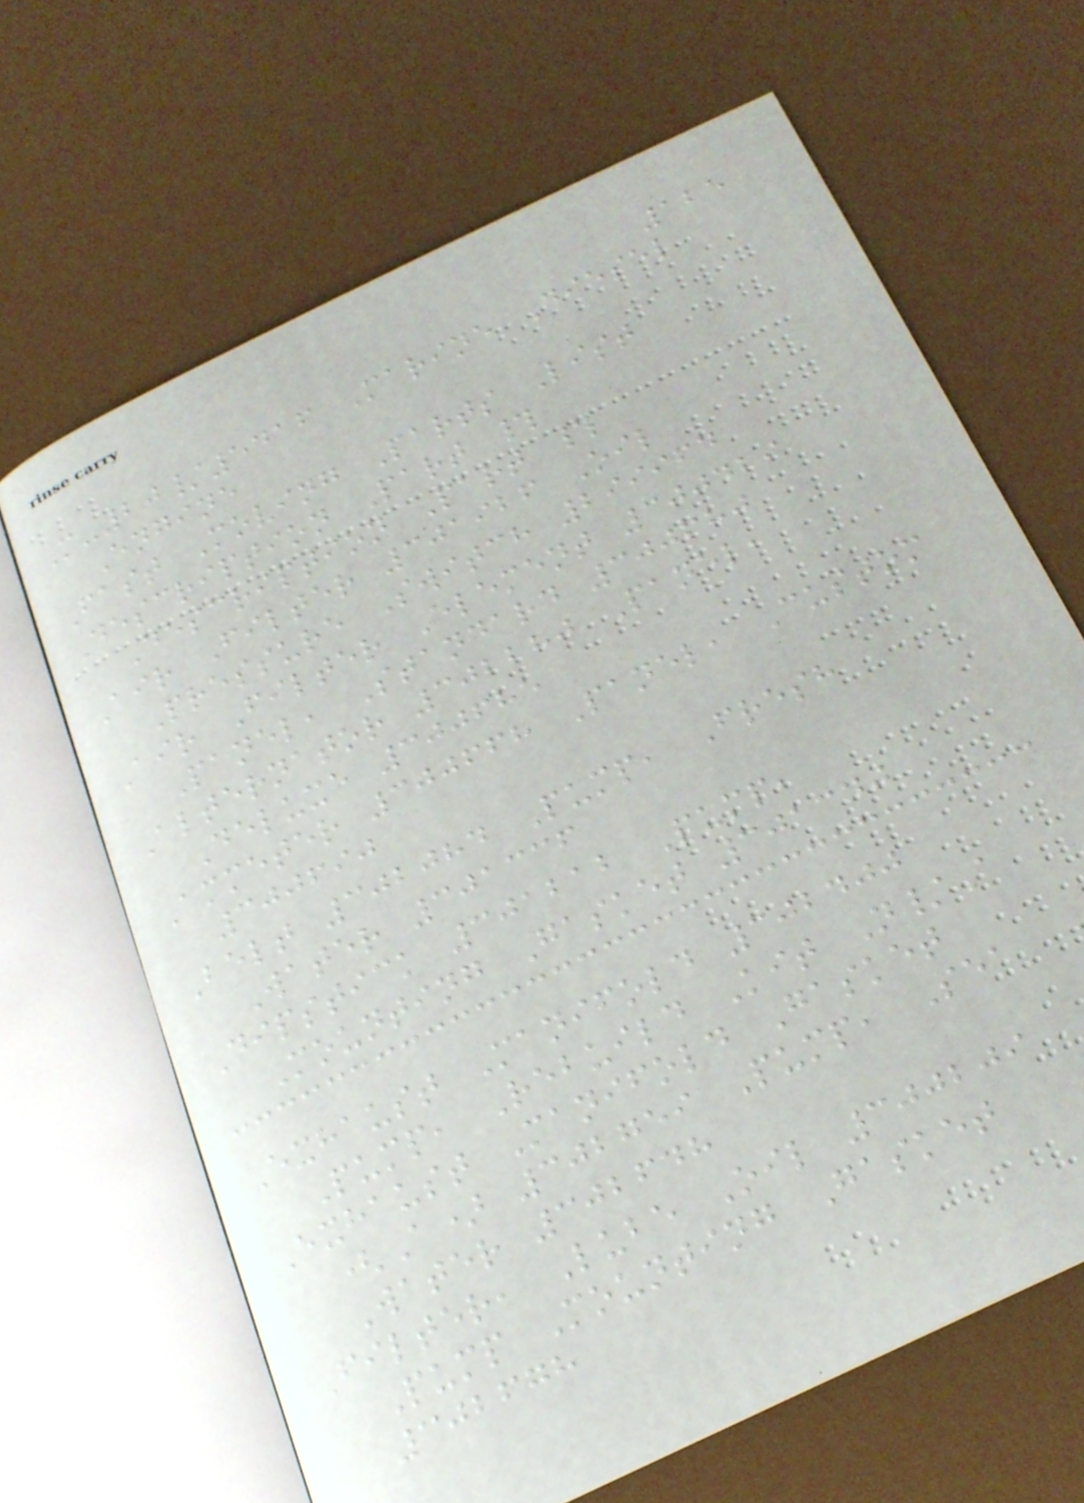125
M-20/5416 Marine Diesel
Engine
Fast Moving Parts List
Description Part #
Description Part #
Air Filter 301926 Oil
Pressure Switch 299964
Air Filter Element 300429
Panel, Standard 300680
Alternator 302280 Panel,
Deluxe 300685
Ammeter 300668 Panel, Custom
300690
Belt 302084 Pump, Fresh
Water 301336
Dipstick 301212 Pump,
Mounting Gasket 301340
Exhaust Manifold 302400
Pump, Rebuild Kit N/A
Exhaust Manifold Gasket
(A) 302759 Pump, Sea
Water 302648
Filter, Lube Oil 300209
Pump Mounting Gasket
302678
